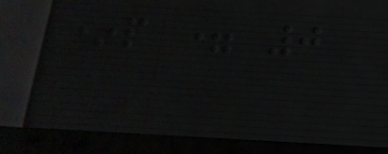*p = 0
